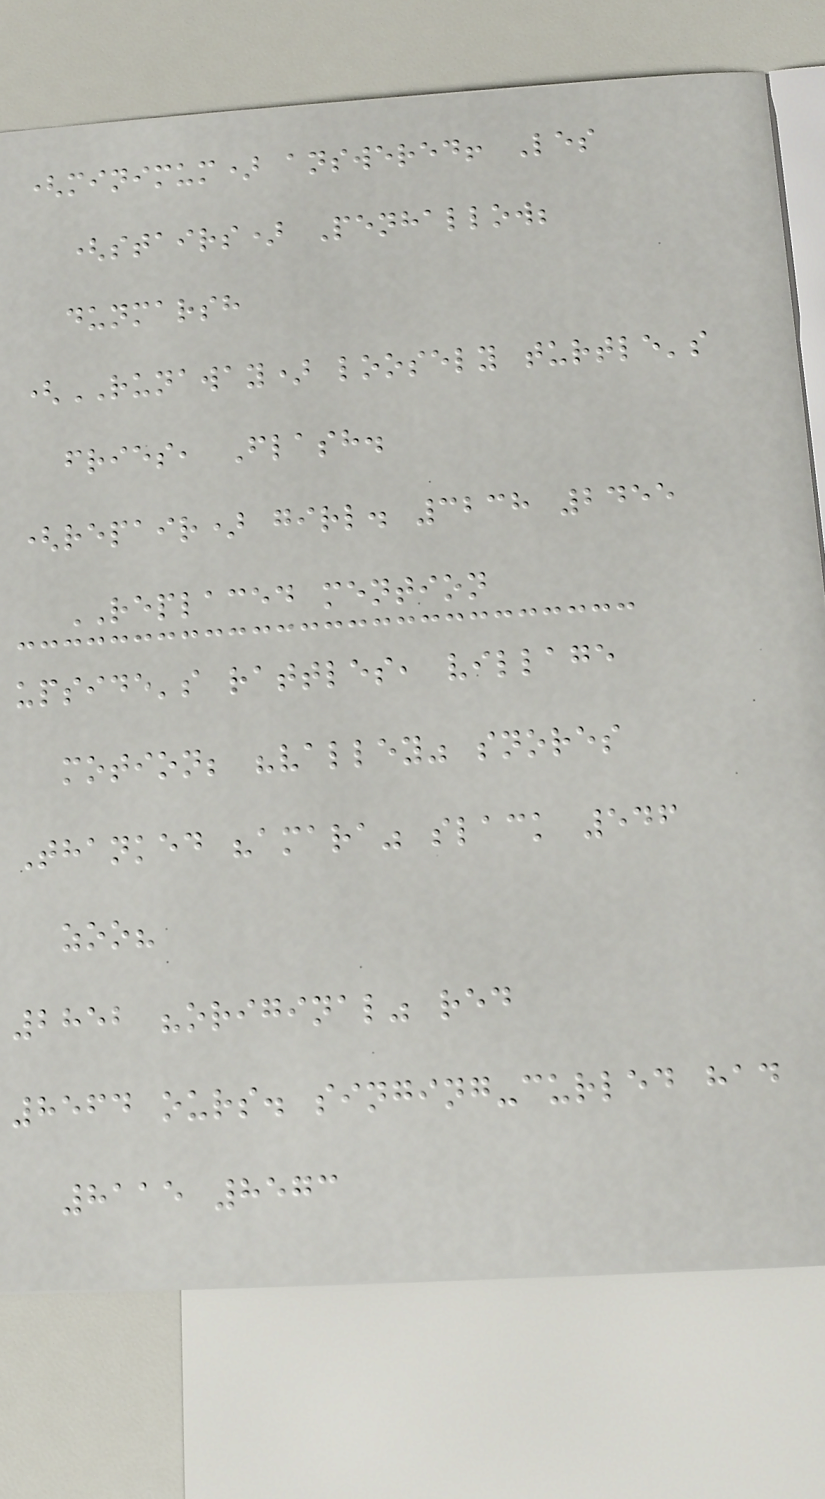(minimum) answered! Les
(stairs) Penhallow;
dunmarsh
(RUNAWAY) loosely turtle's
fries, Flash.
(repair) girl. 3238 2455
REPLACED mention
upside's rattles, village
motion; "valley" snores
Thanked "amara" slack 546
zoo?
2852 "original" red
8564 ours. singing-curled had
8115 8573
